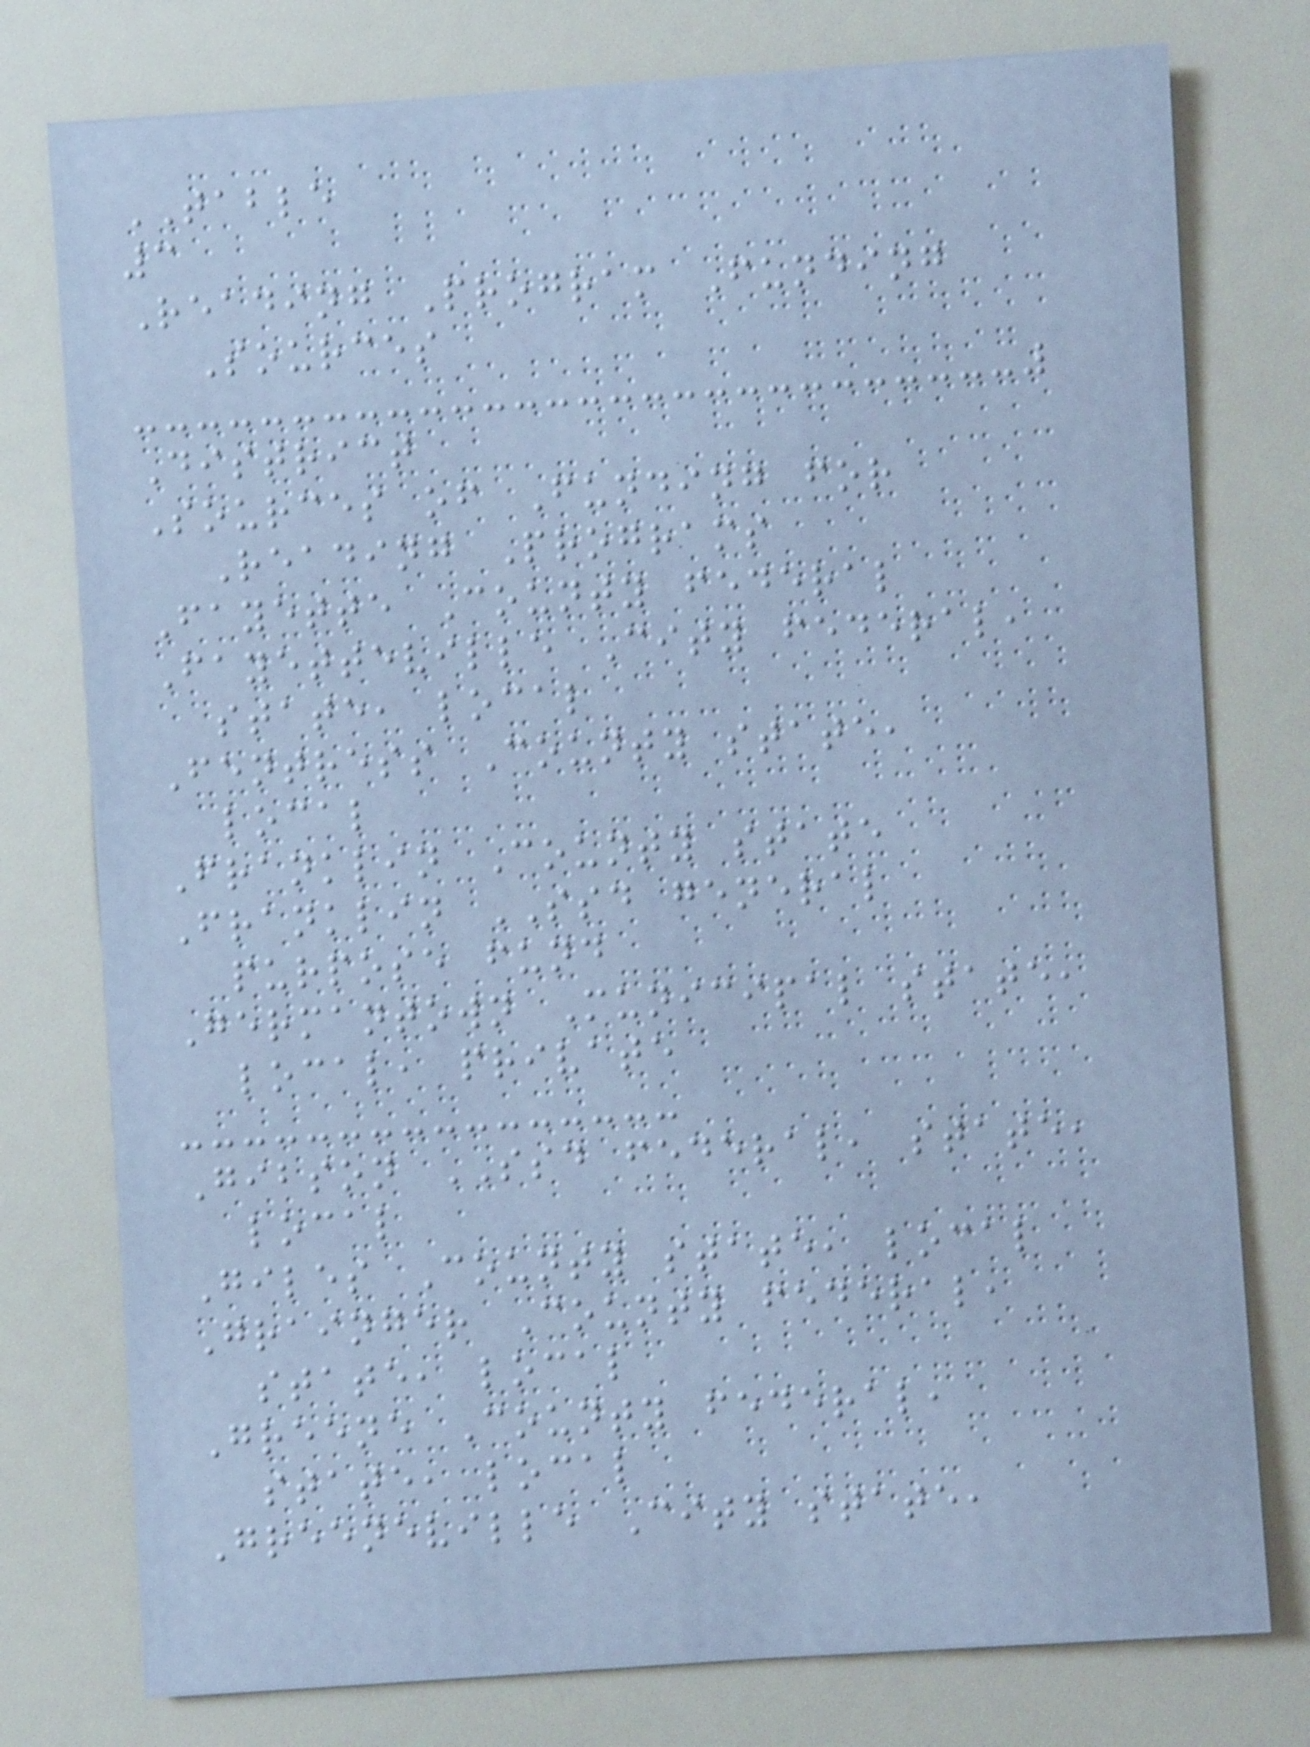TABLE
3
Reading Program Funding
Sources
District
Sources of Funding for
Reading Programs
Fayette County federal
Fayetteville City federal,
state, local
Fentress County state,
local
Franklin County state
Franklin SSD general
purpose fund
Germantown Municipal state,
local, private
Gibson SSD federal, state,
local
Giles County state, local
Grainger County federal,
state, local
Greene County federal,
state, local
Greeneville City state,
